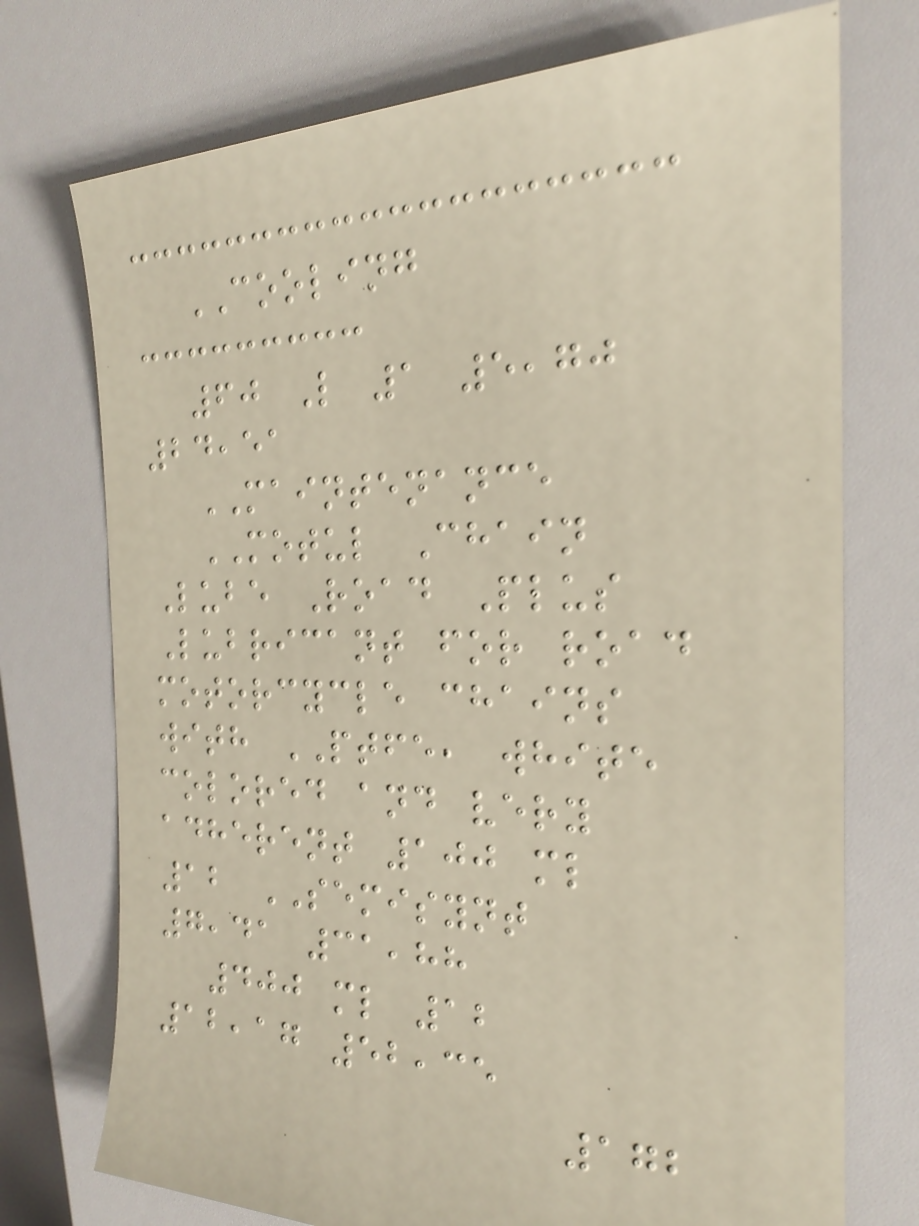COOLING
60 L 1 5,70
24,51
MAINTENANCE
MOTUL Chain
Lube Road Plus
Lubricant for road
motorcycle chains
with PTFE, white
colored and very
adherent 100 ml
12 SEMISYNT
7,41 31,88
400 ml 12
12,17 52,35
172
